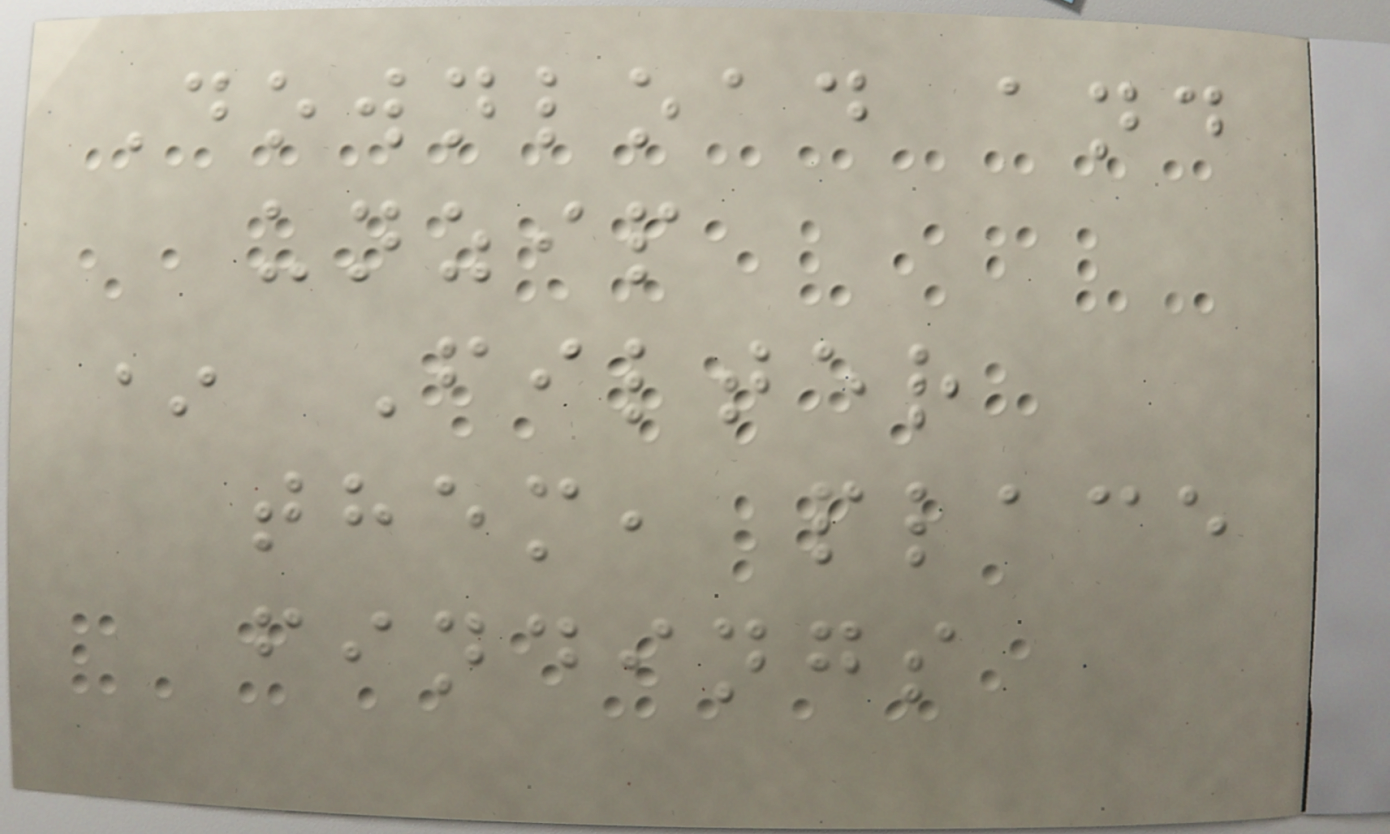Download and
unzip
* Filter
them, place
findings
